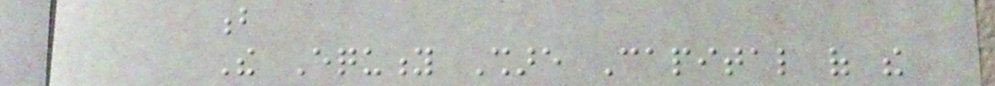b
The Equity Share Capital of the
